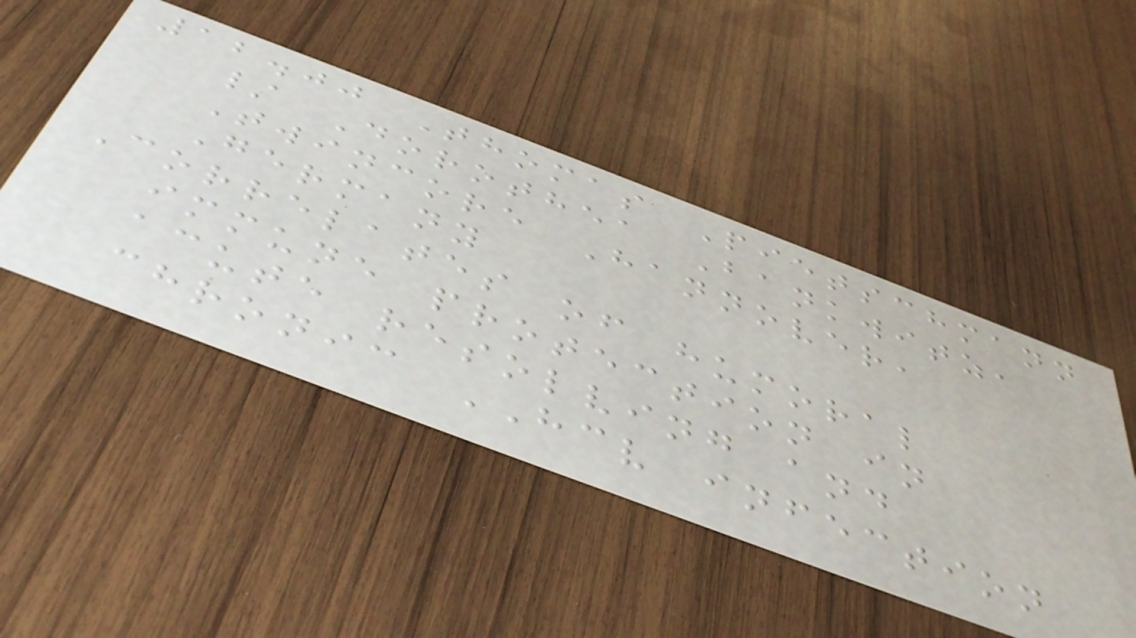12.00 Thomas Pietschmann
/ Dorothea Bankwitz,
Twincore Hannover,
Germany
Correlates of humoral
immune protection in
acute resolving and
chronic HCV infection
